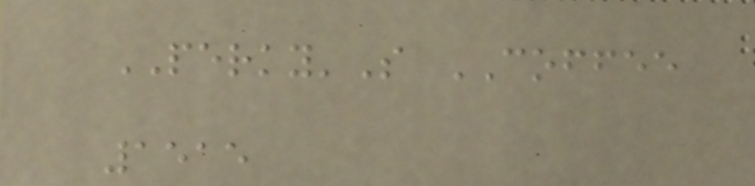PERKY'S COFFEE
1515
